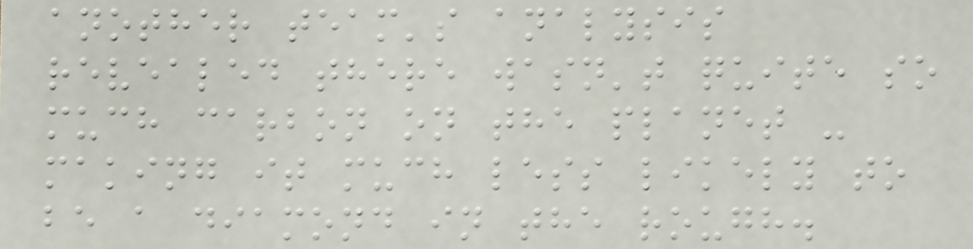another team's analysis
revealed there wasn't quite so
much carbon on the planet -
making it much less likely to
be a diamond in the rough.
